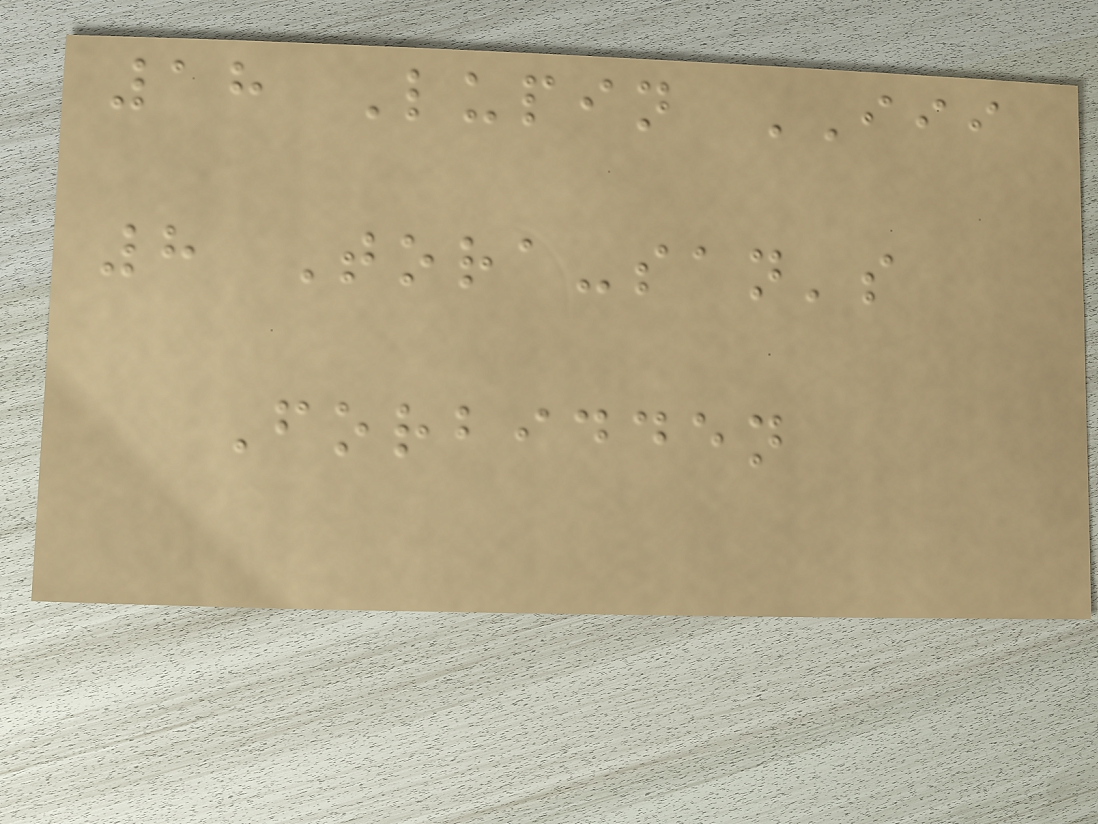18 Lupin III
8 Tora-san's
Forbidden
